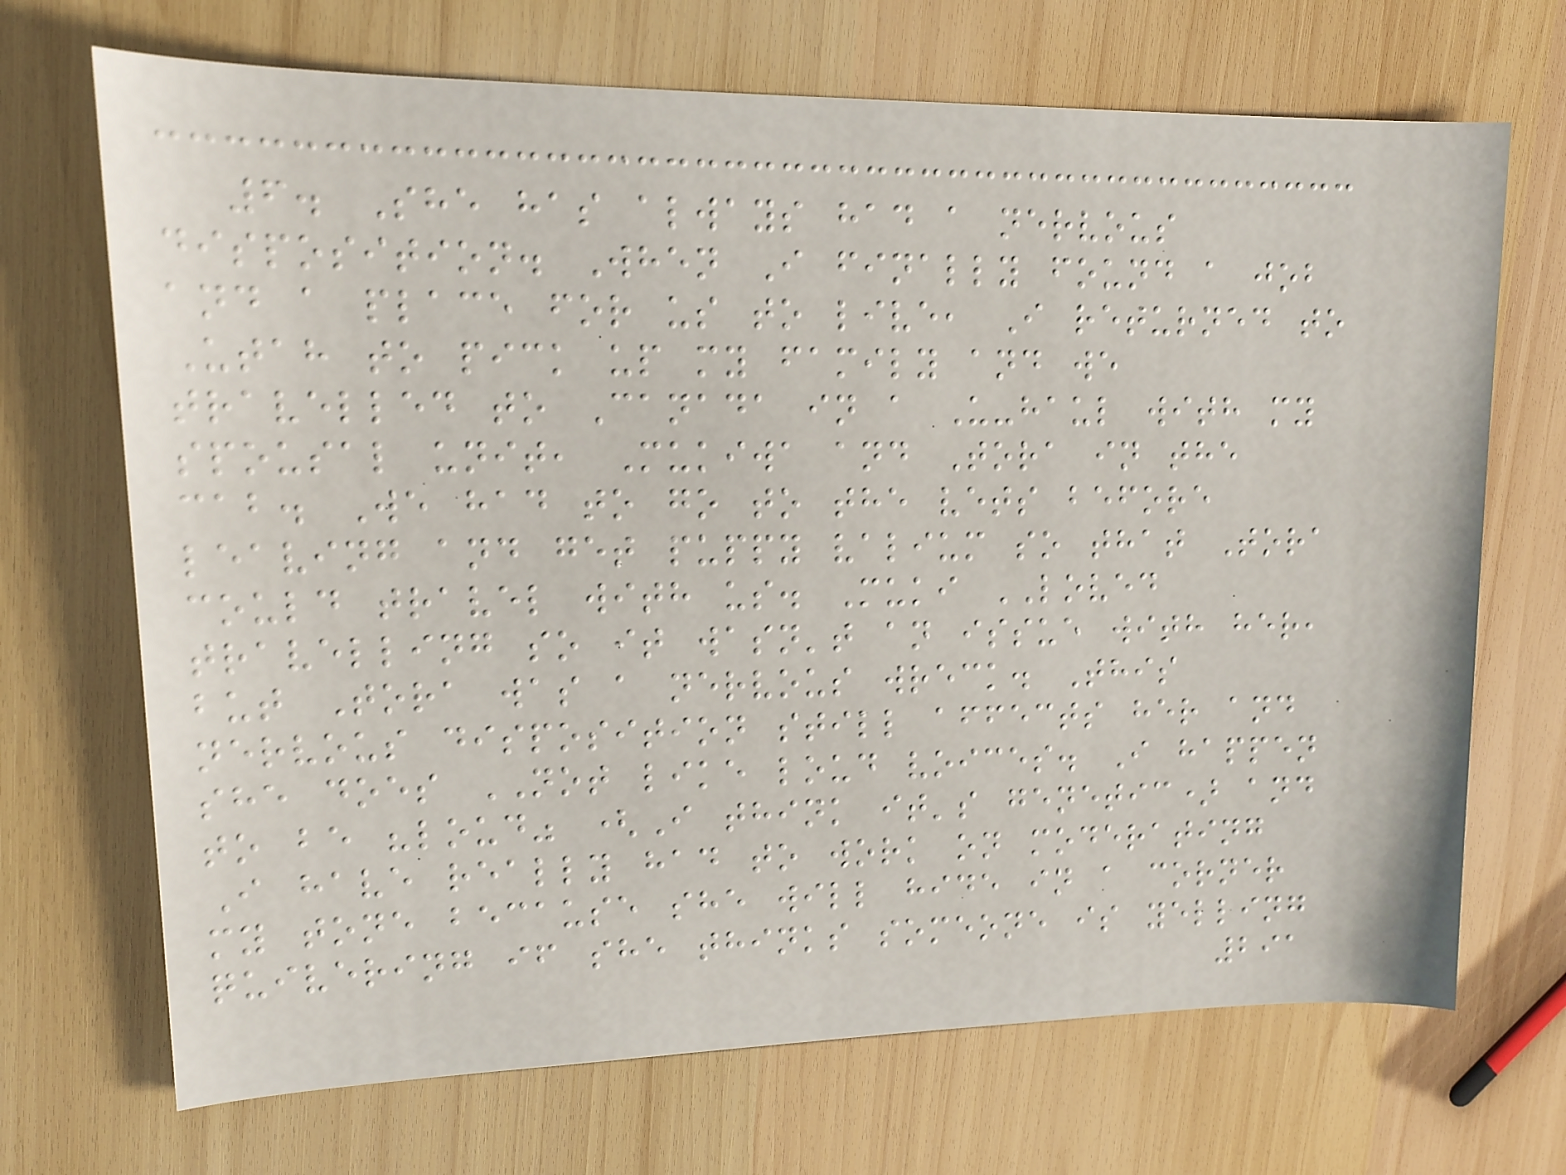6. She has always had a nervous
disposition. When I finally found a job
and a place for us to live, I returned to
Utah to pick up my family and we
travelled to Canada in a U-haul with my
spousal unit, Mukiwa and Tora in the
cab. We had to go to the vets before
leaving and get puppy valium so that Tora
could travel with us. Muki LOVED
travelling so it wasn't an issue with her,
but Tora was a nervous wreck. This
nervous disposition still affects her and
she does NOT like loud voices. I happen
to be "loud" (I think it's genetic) and
I have really had to work on moderating
my tone because she will hide in a corner
quivering if she thinks someone is yelling
291
